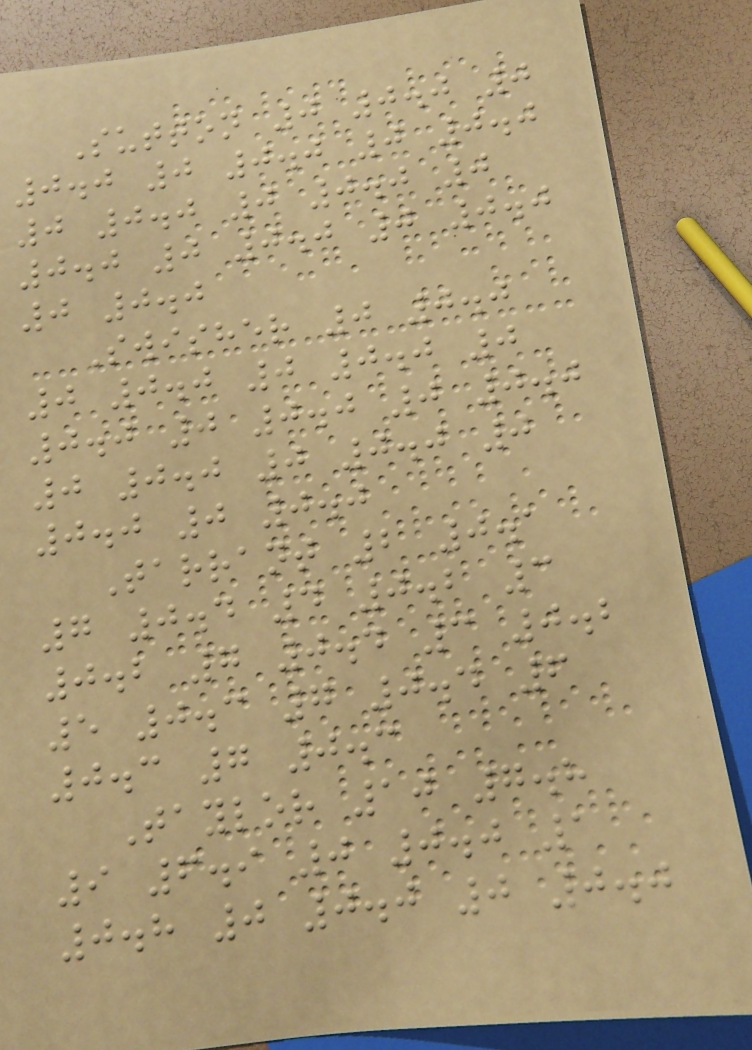Sutton 0 0.0 0
0.0 0 0.0 0 0.0
0 0.0 0 0.0 0
0.0 0 0.0 0 0.0
0 0.0
Swisher 0 0.0
0 0.0 0 0.0 0
0.0 0 0.0 0 0.0
0 0.0 0 0.0 0
0.0 0 0.0
Tarrant 2 0.1
7 0.4 4 0.2 3
0.2 7 0.4 3 0.2
5 0.3 7 0.4 6
0.3 7 0.3
Taylor 10 7.8
9 6.9 0 0.0 1
0.8 0 0.0 0 0.0
